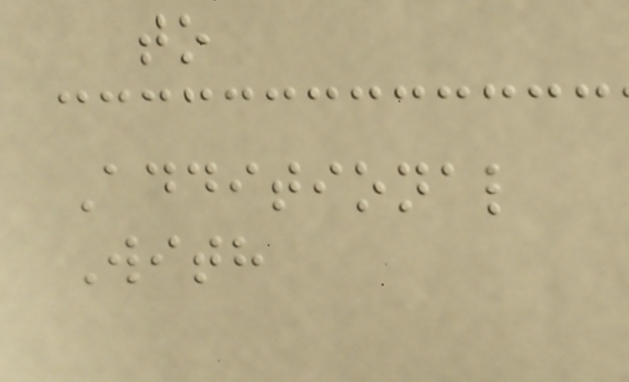to
Additional
With
